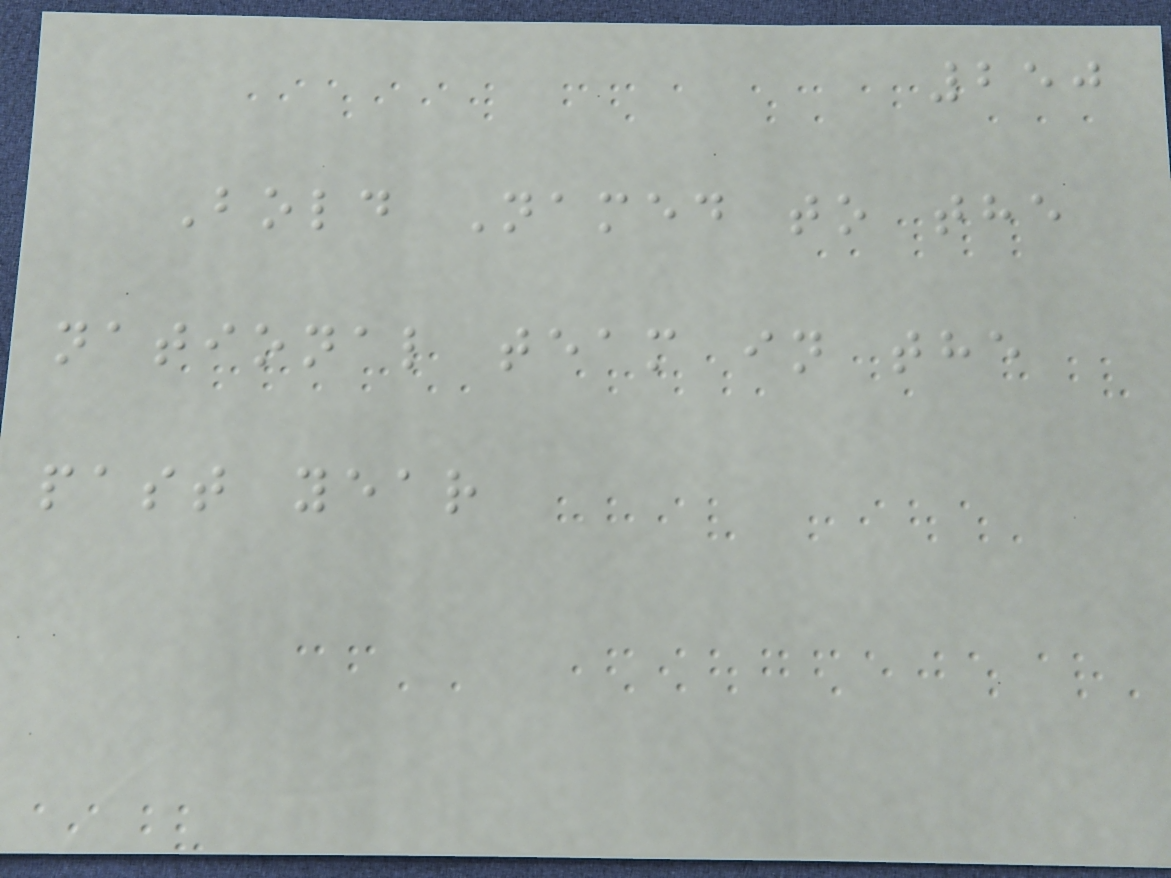250
Bold Named to the
national team in the
past year
